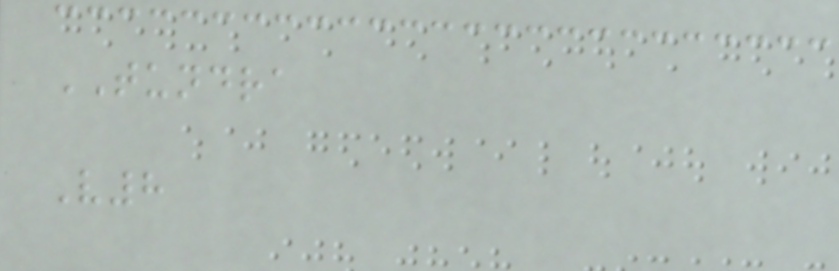TUNDRA
V8
